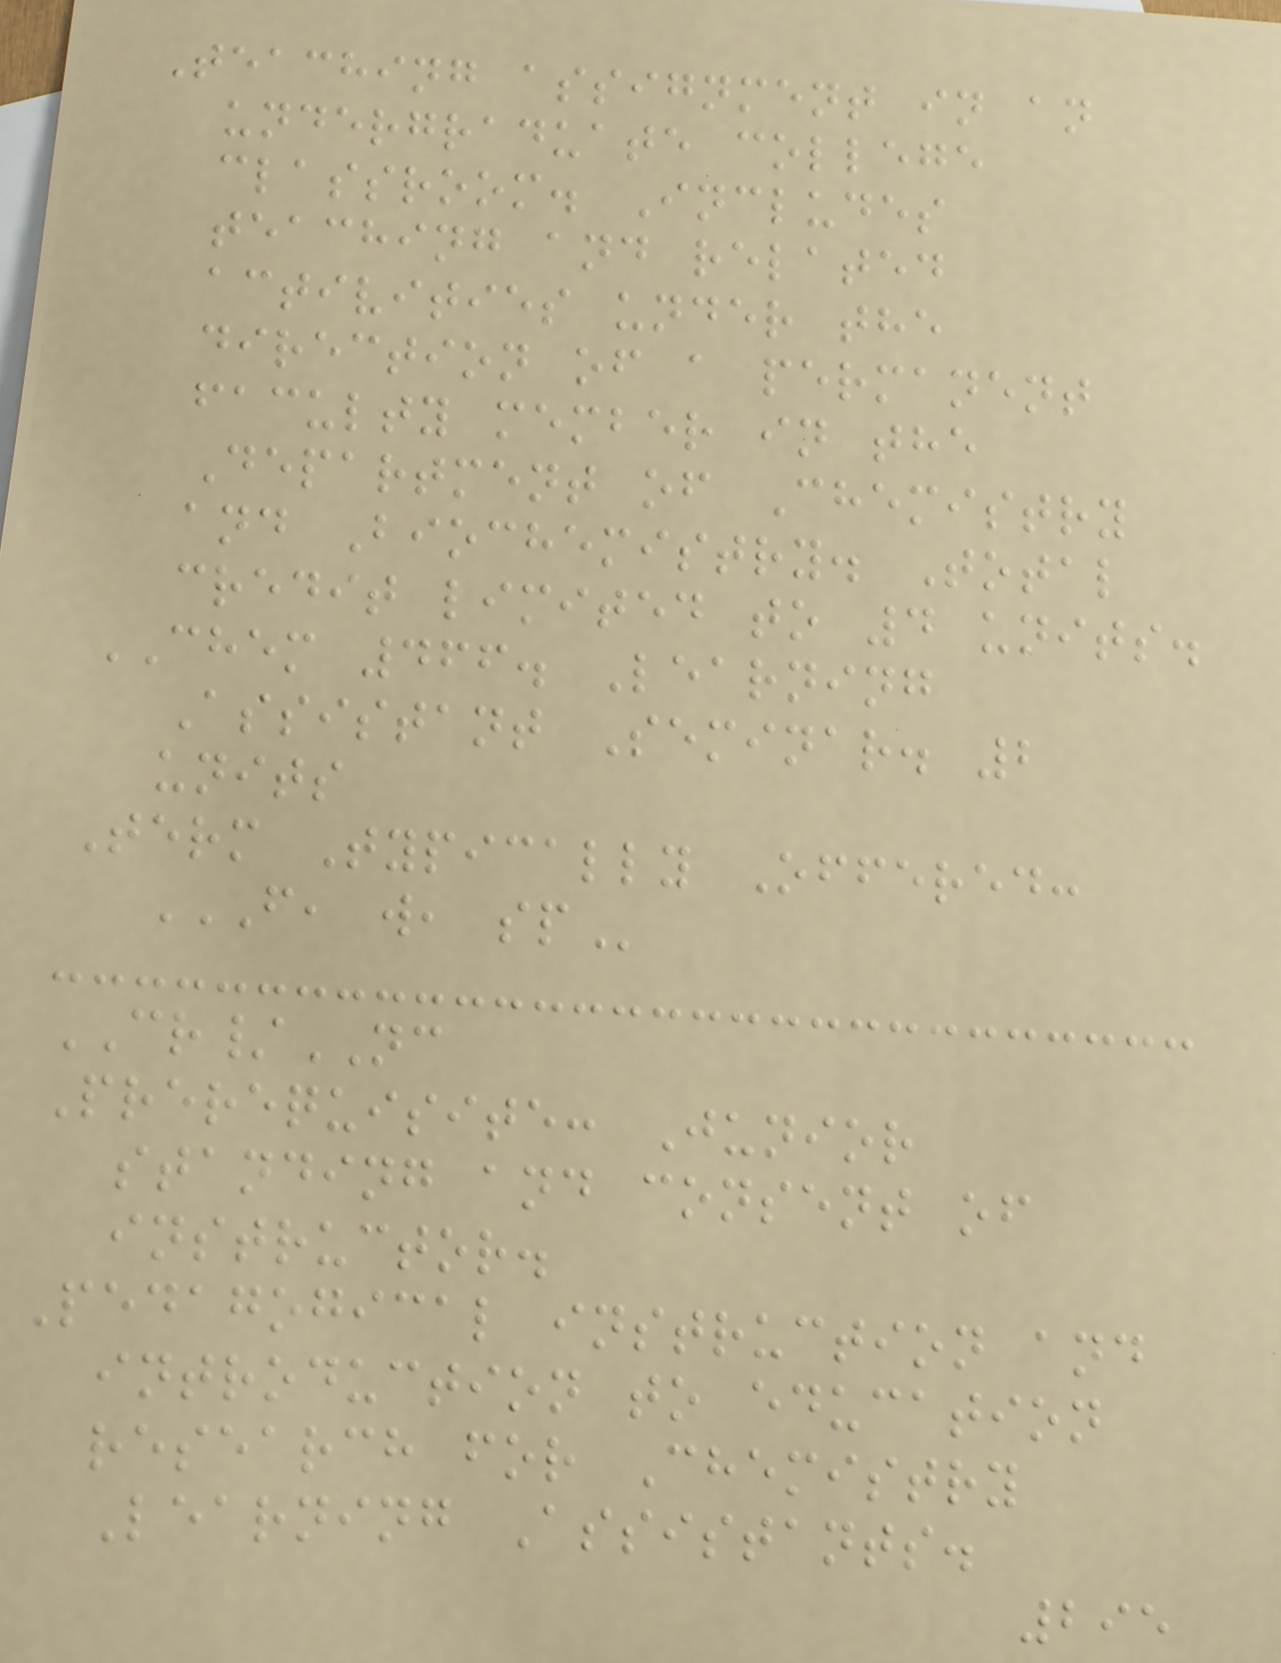Teaching assignment in an
undergraduate college
classroom. Includes
teaching and related
activities under the
direction of a permanent
faculty member in the
Department of Chemistry
and Biochemistry. Total
credit limited to 4 units.
CHEM 466. Learning
Assistant Seminar. 2
units
Term Typically Offered:
F, W, SP
CR/NC
Prerequisite: Junior
standing and consent of
instructor.
Pedagogical instruction and
introduction to education
research for Chemistry
Learning Assistants.
295
